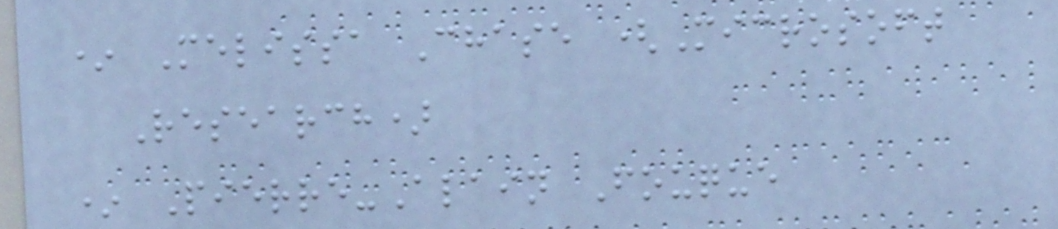* Melissa Chase (Microsoft
Research)
* Pierre-Alain Fouque
